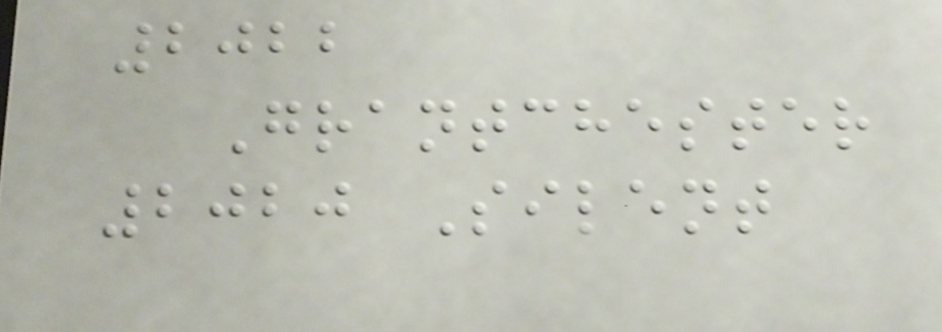2022
Grantchester
2020 Silent
